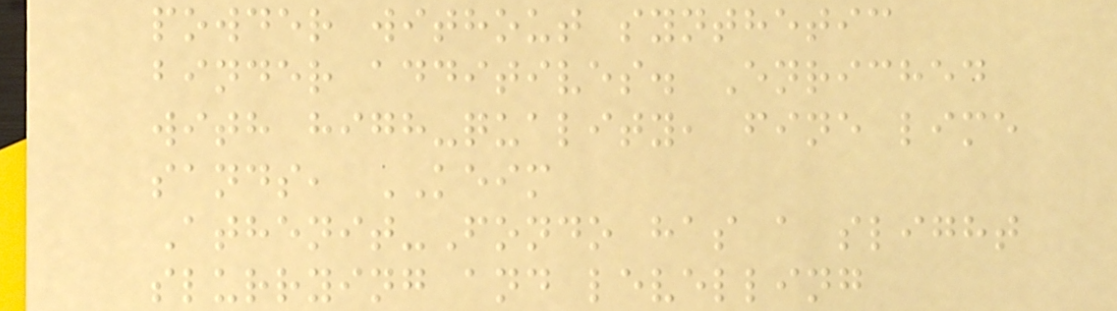powder without synthetic
binder additives. Enriched
with high-quality, fine lime
sands, KEIM
Athenit-Fondo has a slight
slurrying and levelling
